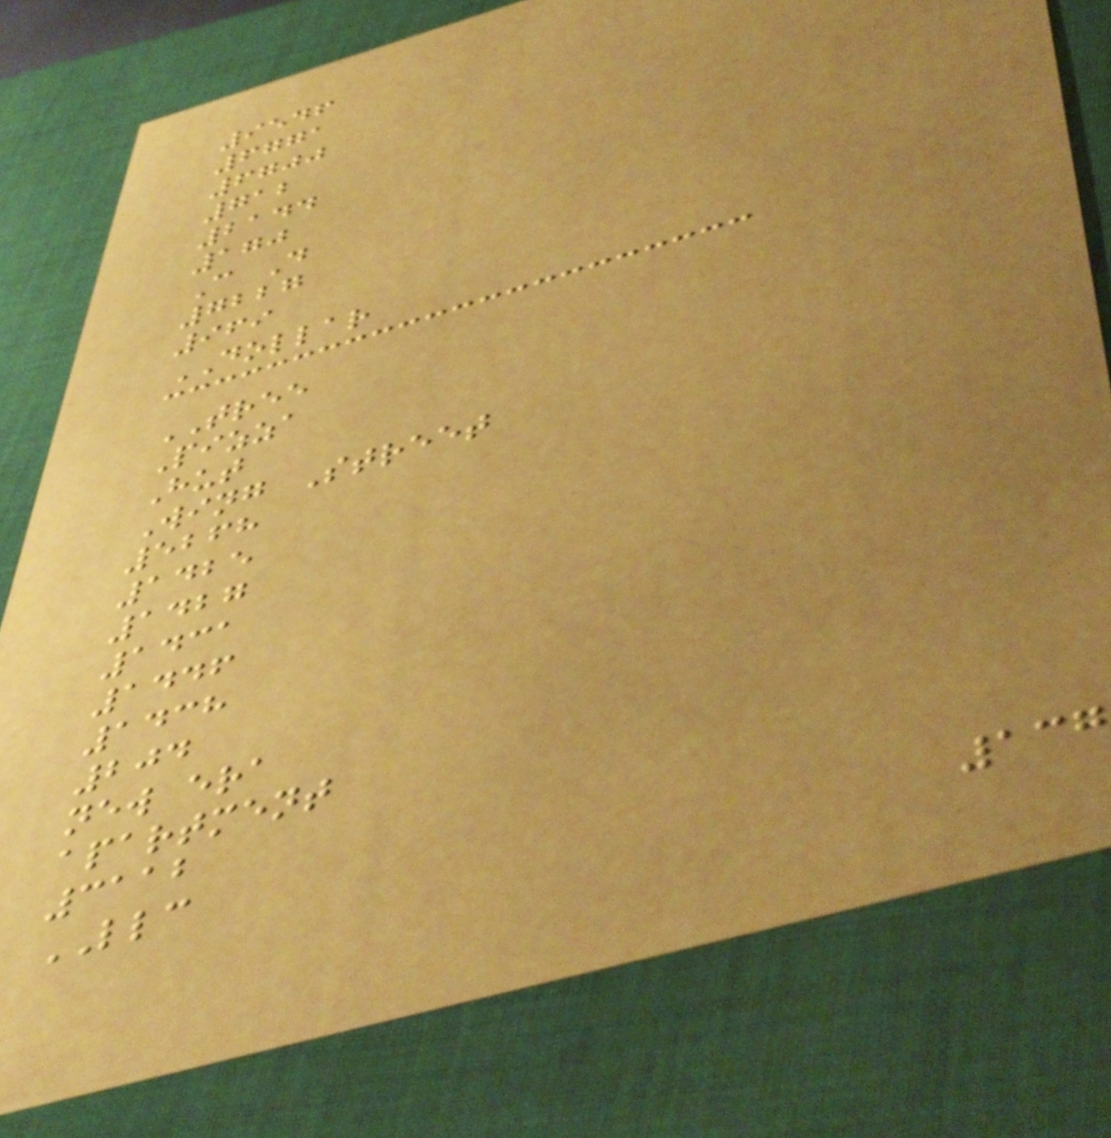9546
6771
6700
712
2144
170
C D
7227
969
DOLLAR
TREE
Pizza
Hut
Wing Street
5268
1425
1427
1431
1446
1438
204
new era
apartment
3112
LLC
137
